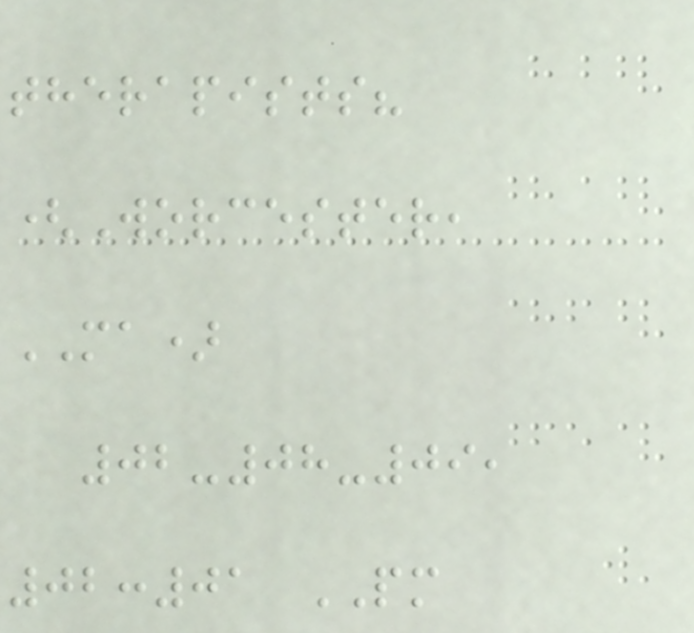therapists?
(Worcester,
MA)
02-08-09,
02:01 PM
